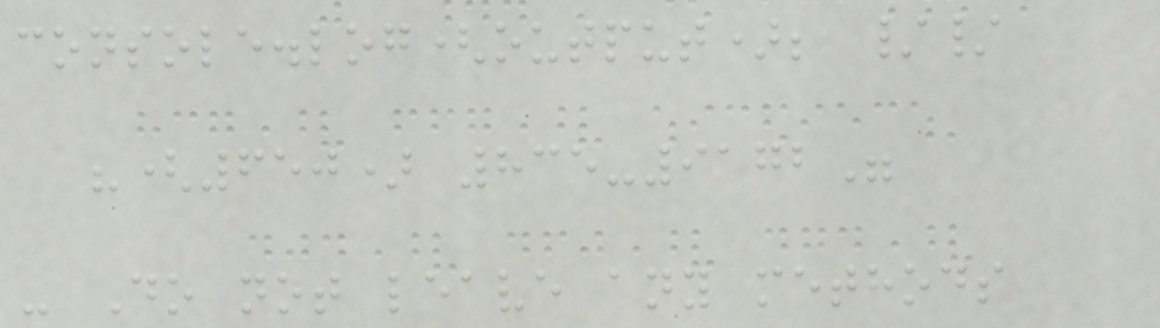console.log(output); //
"(650) 835-9172"
- Do not leave any methods
